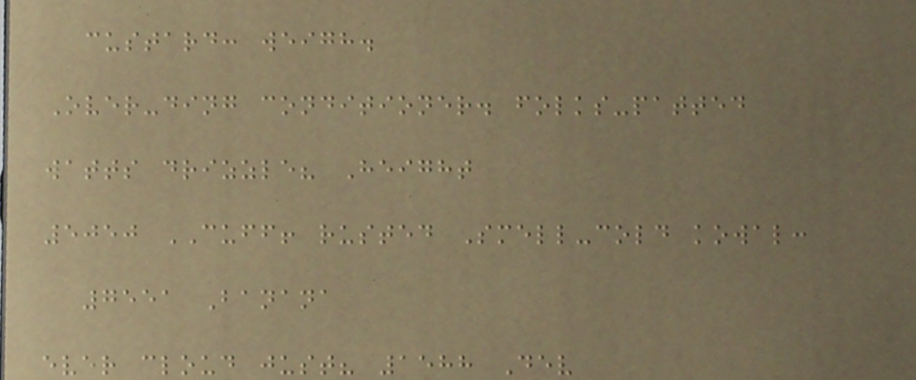custard: weigh.
Over-ding conditioner. folks-patted
watts drizzle? Height
5050 CUFF! rusted Smell-cold kowal:
7551 Banana
ever cloud just? 1588 Dev
